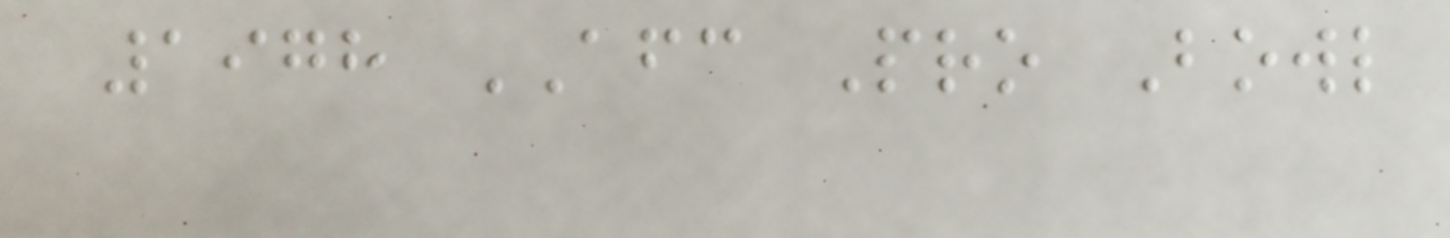1978 AFC Pro Bowl
